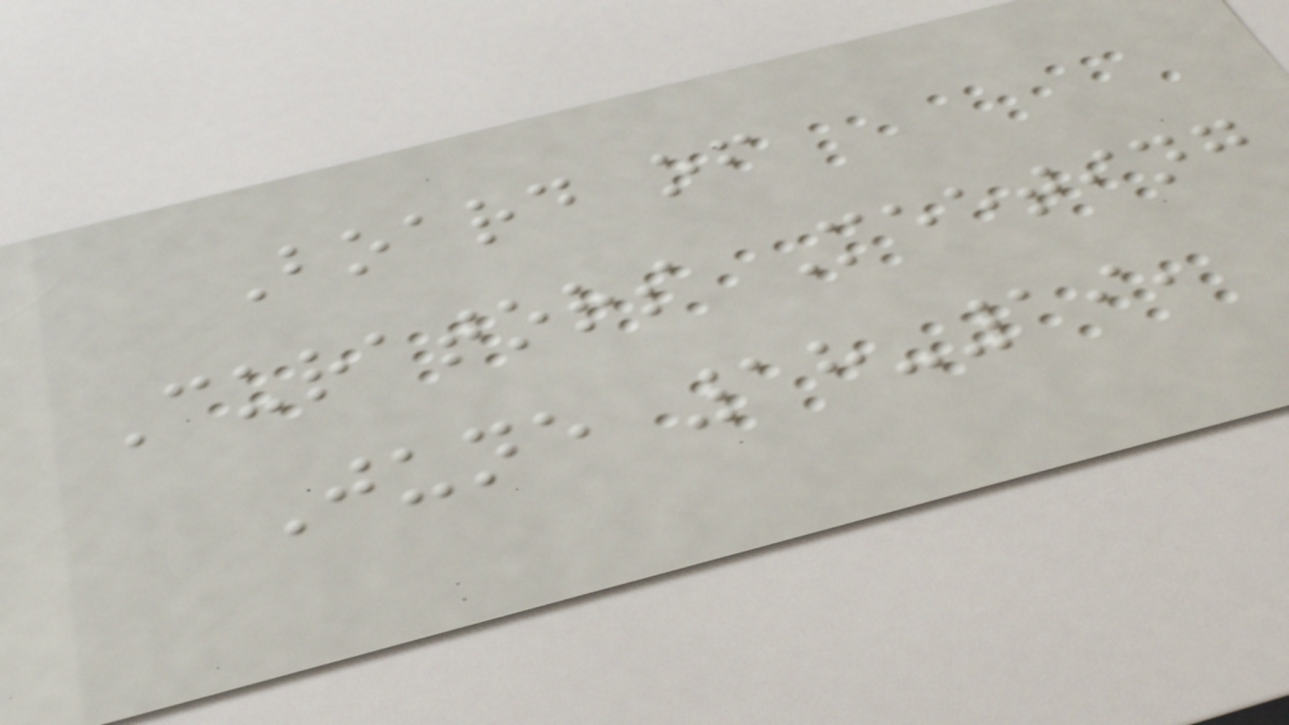Board of
Curators Meeting
June 18-19,
